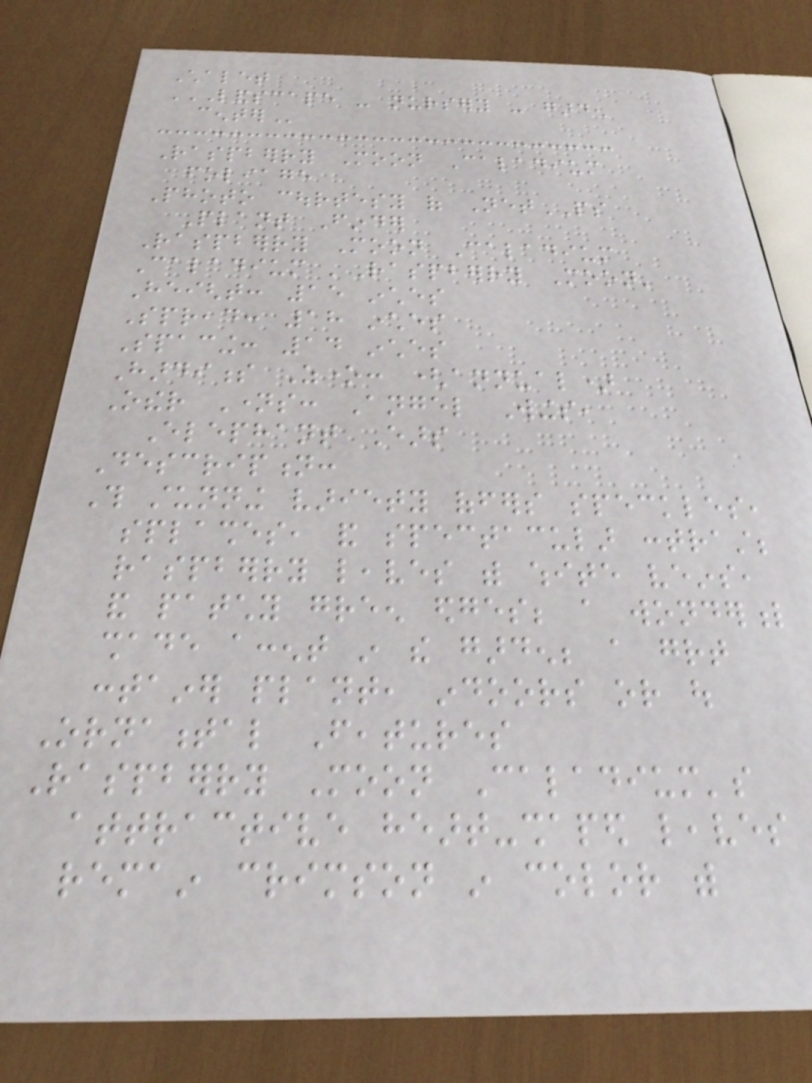Chalet
LANDSCAPE - NURSERY - GARDEN
CENTER
Raspberry Moon Caladium
foliage
Photo courtesy of NetPS
Plant Finder
Raspberry Moon Caladium
Caladium 'Raspberry Moon'
Height: 15 inches
Spread: 18 inches
Spacing: 14 inches
Hardiness Zone: (annual)
Other Names: Angel Wings,
Elephant Ears
Description:
This stunning variety offers speckles,
splashes, and spectacular contrast;
raspberry leaves with white veins,
and patchy green edges; a wonderful
shade accent in the garden; a great
container plant, indoors or out
Ornamental Features
Raspberry Moon Caladium's
attractive heart-shaped leaves
remain crimson in color with
